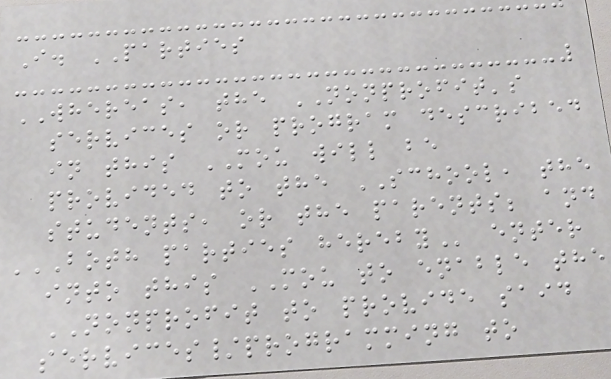I. PARTIES
WHEREAS, the NONPROFIT's
services or program described
in this MOU will be
provided to the SCHOOL, the
students, or the parents; and
BOTH PARTIES HEREBY enter
into this MOU to enable the
NONPROFIT to provide said
services/programming to
